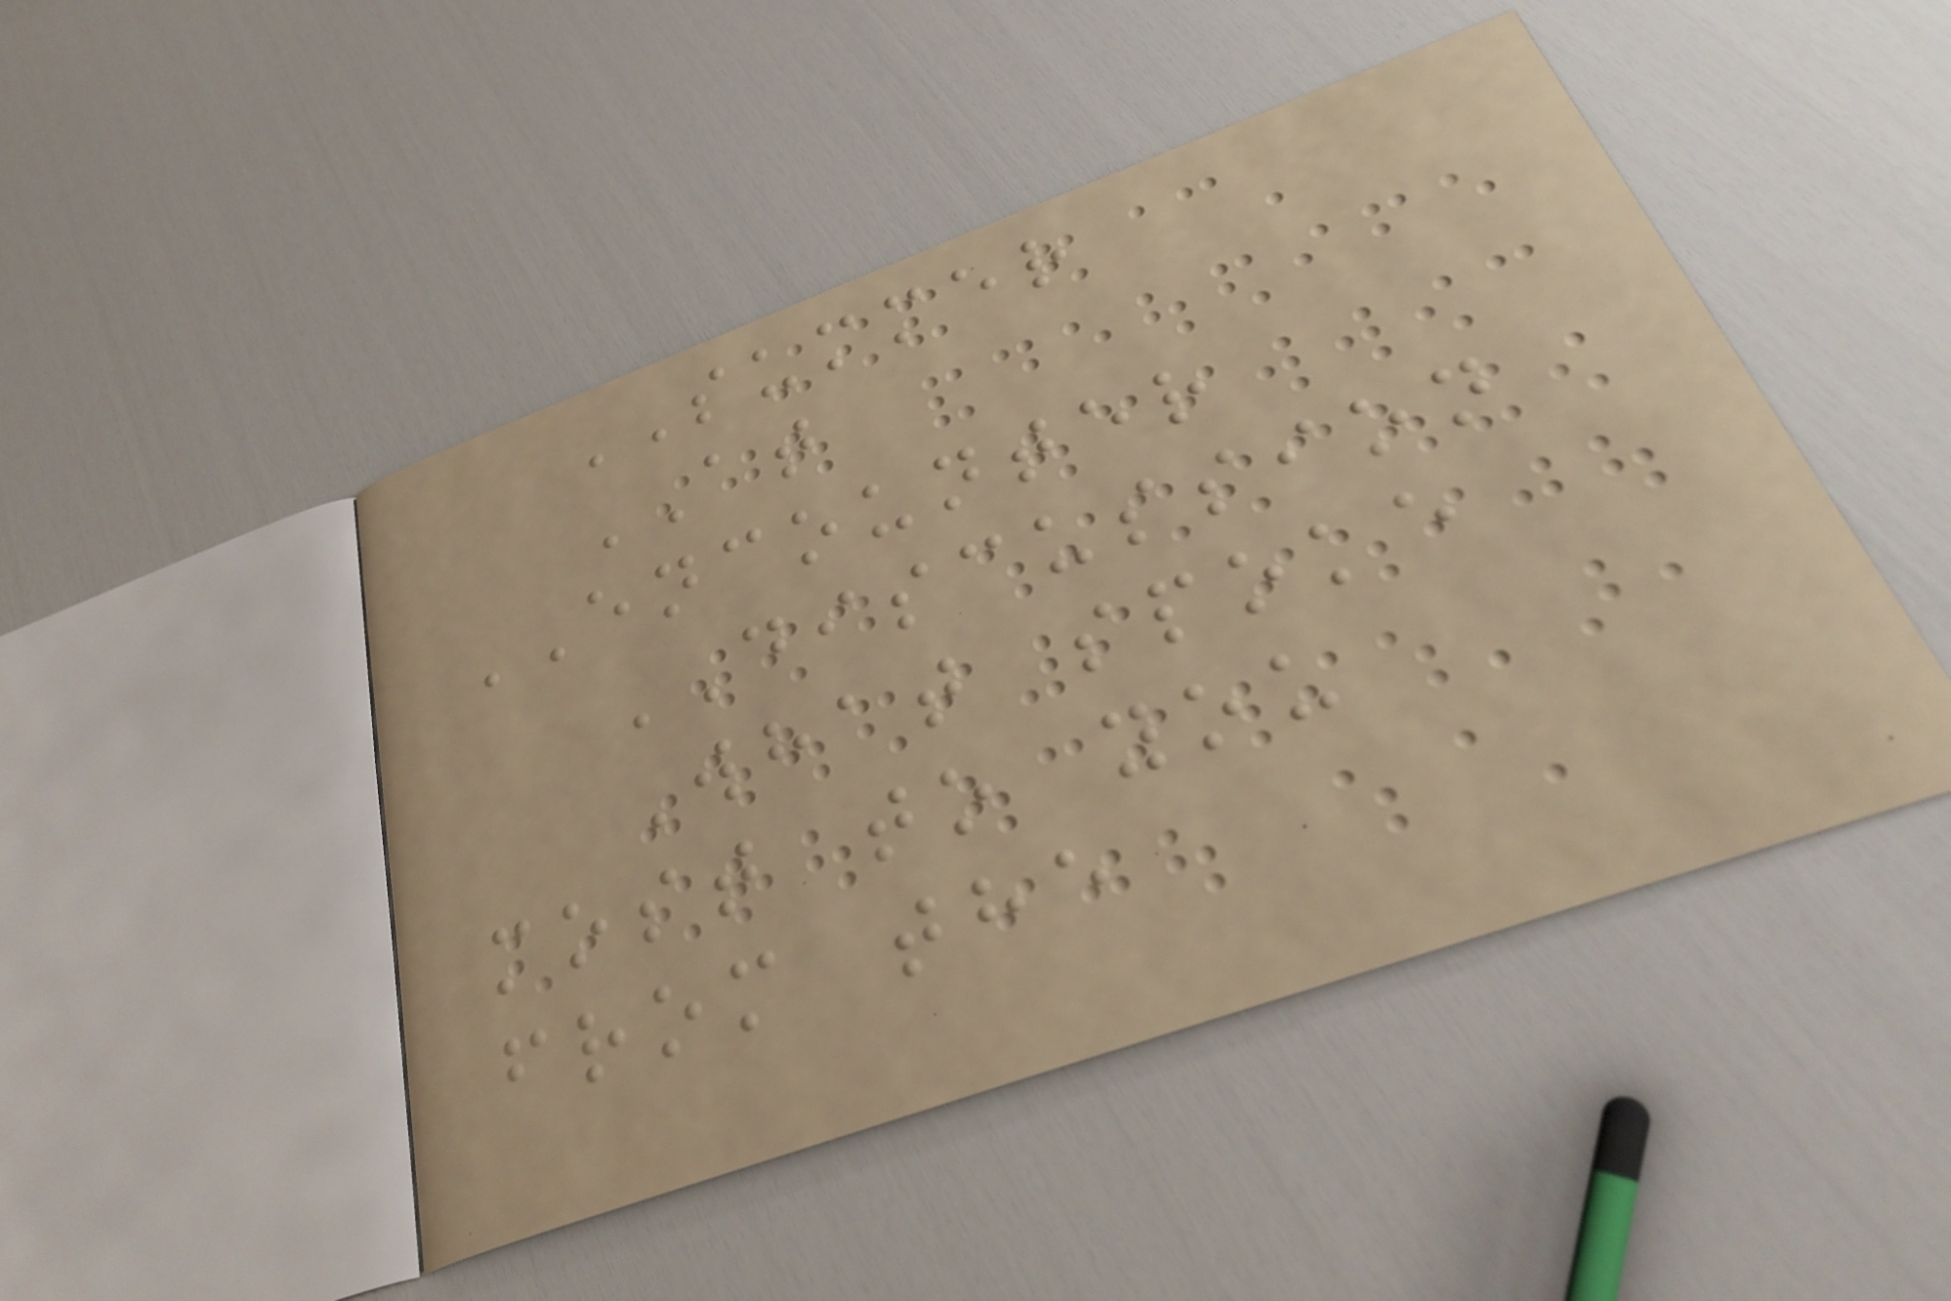SUMMER
AT
ENCOUNTER
DISCUSSION
What spoke
most to you
from the
